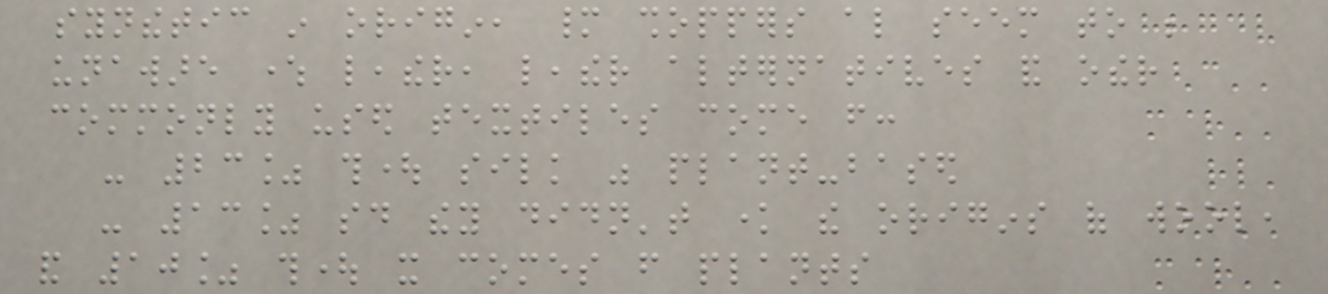synthetic in origin, many shoppers also seem to be
unaware where leather, leather alternatives and other
commonly used textiles come from:
- 23% thought silk was plant-based
- 13% said they didn't know the origins of wool,
and 10% thought it comes from plants
